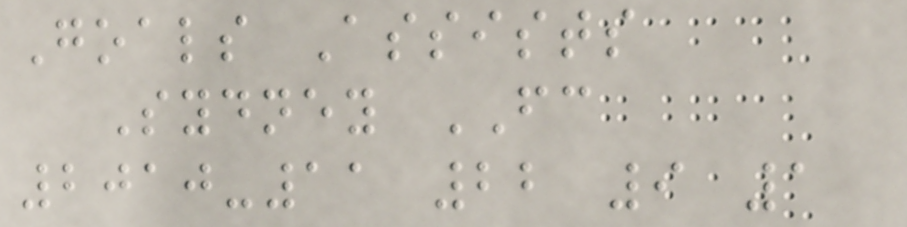Goals Assists
Sydney FC
2010-11 22 9 1
